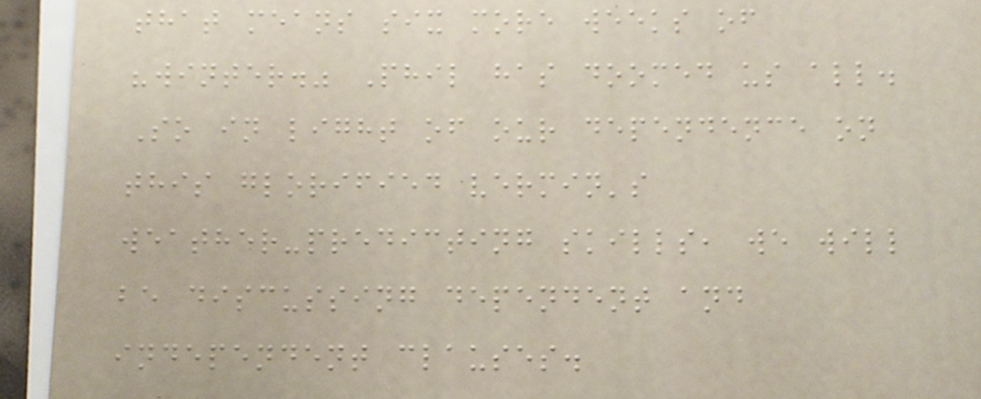that means six more weeks of
"winter." Phil has doomed us all.
So in light of our dependence on
this glorified vermin's
weather-predicting skills, we will
be discussing dependent and
independent clauses.
